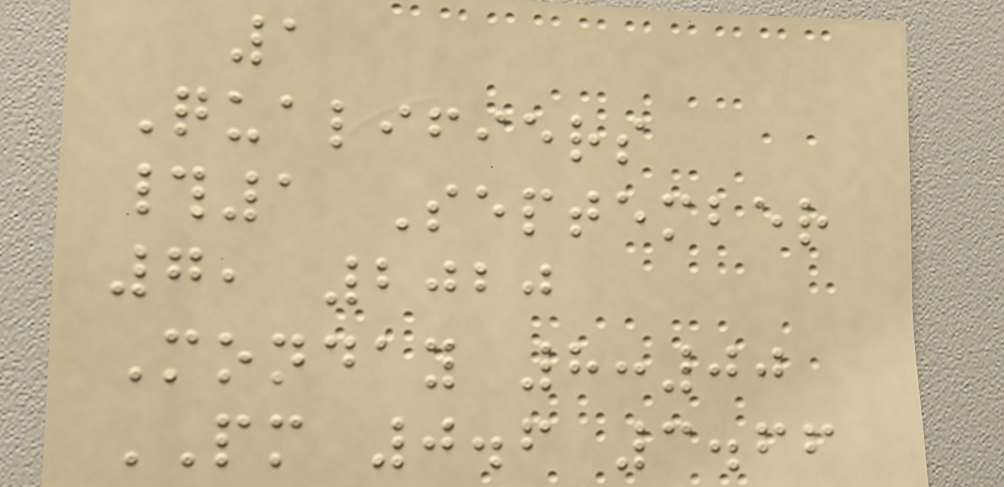1
Qualifiers
#1 September
7, 2020
Monday 8:00
PM 0.6 3.66
